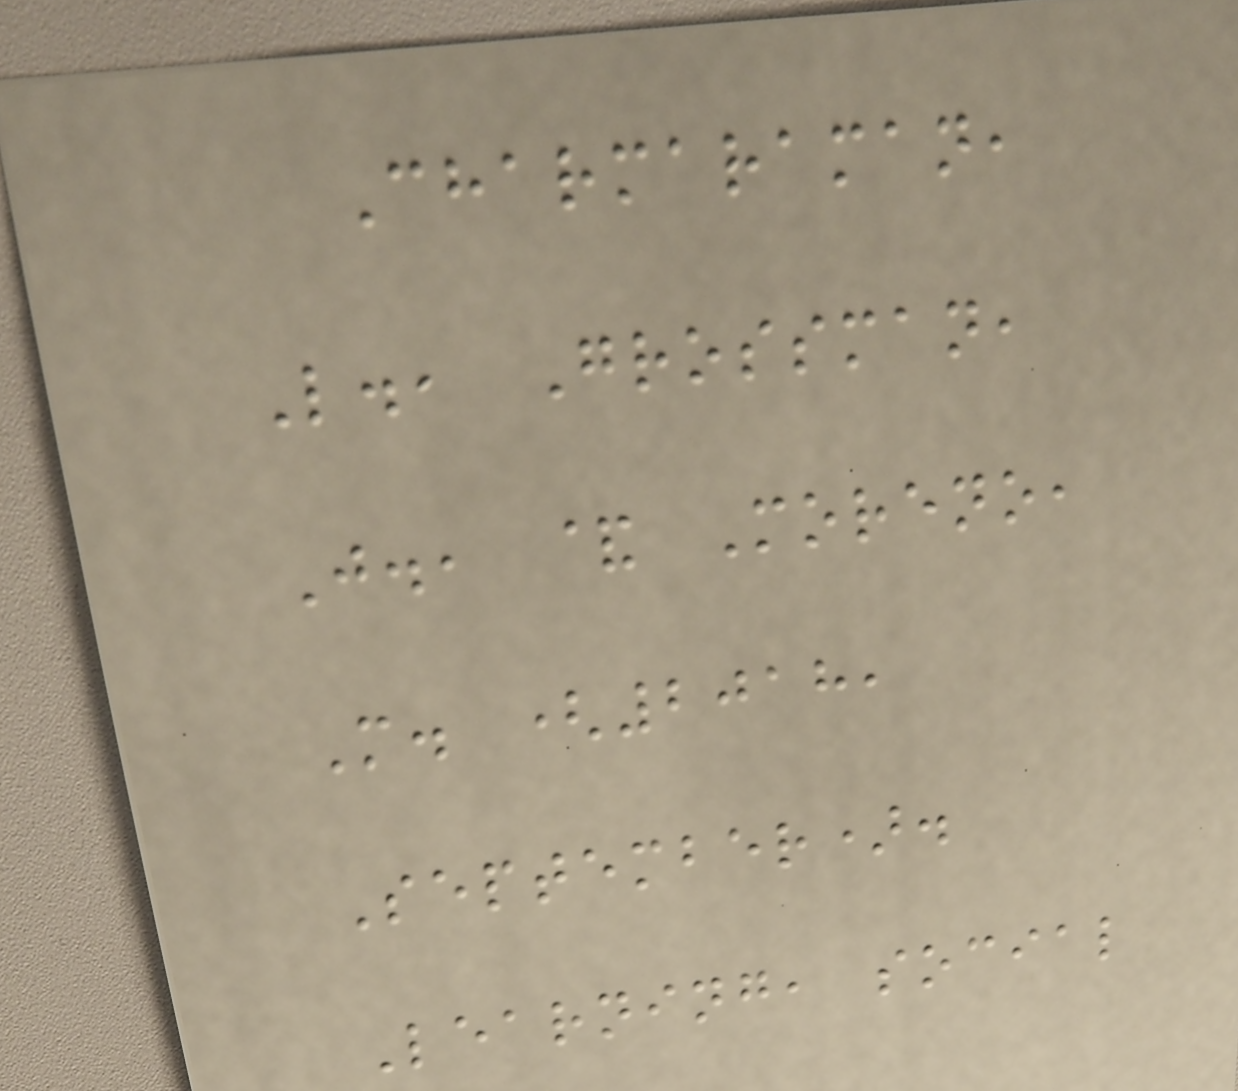Charmaraman,
L., Grossman,
J., & Moreno,
M. (2018,
September).
Learning, social
